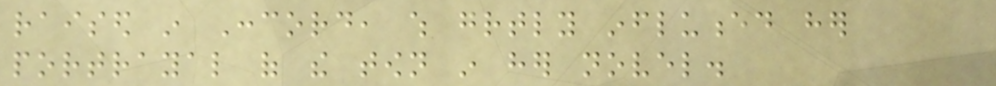raised in Concord, which greatly influenced her
portrayal of the town in her novel.
